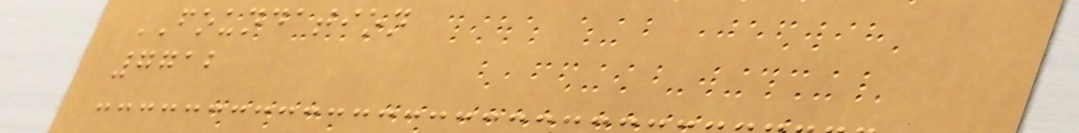FOUNDATION
7712
